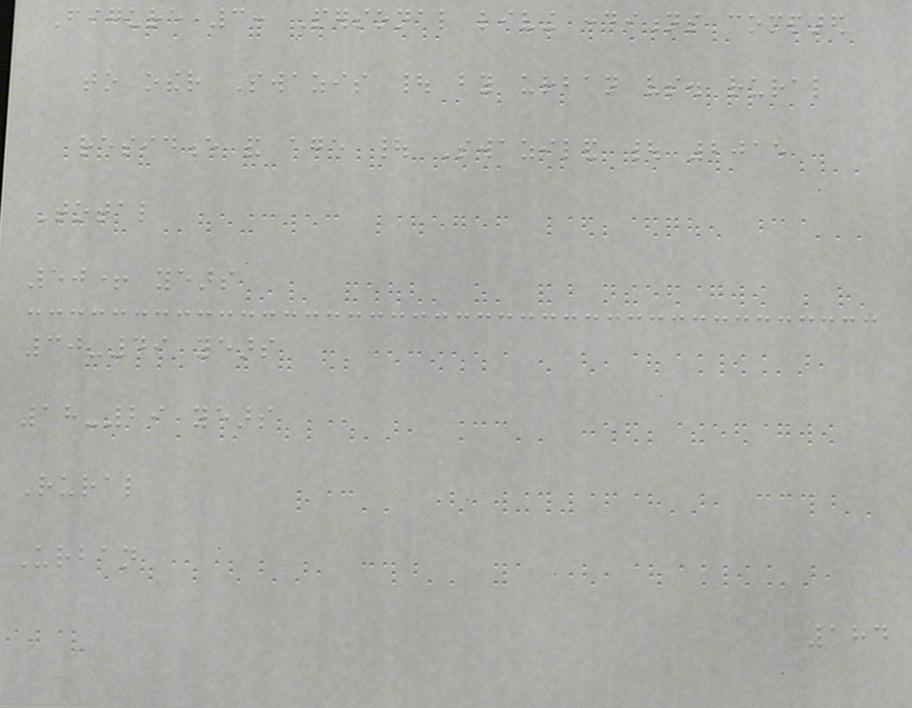Figure 3: Personal living conditions compared
to other Swazis | by urban vs. rural
residence and age | Swaziland | 2015
Total
50+ years
30-49 years
18-29 years
Rural
Urban
184
